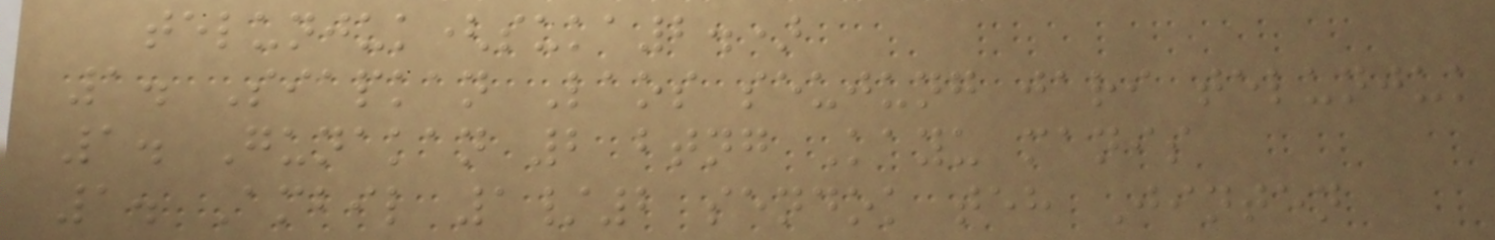telunjuk(suka2.)
1. Siapkan Laos seujung jari telunjuk
1. Gunakan 2 btng Kayu manis
1. Ambil 1/2 sendok teh Jinten
